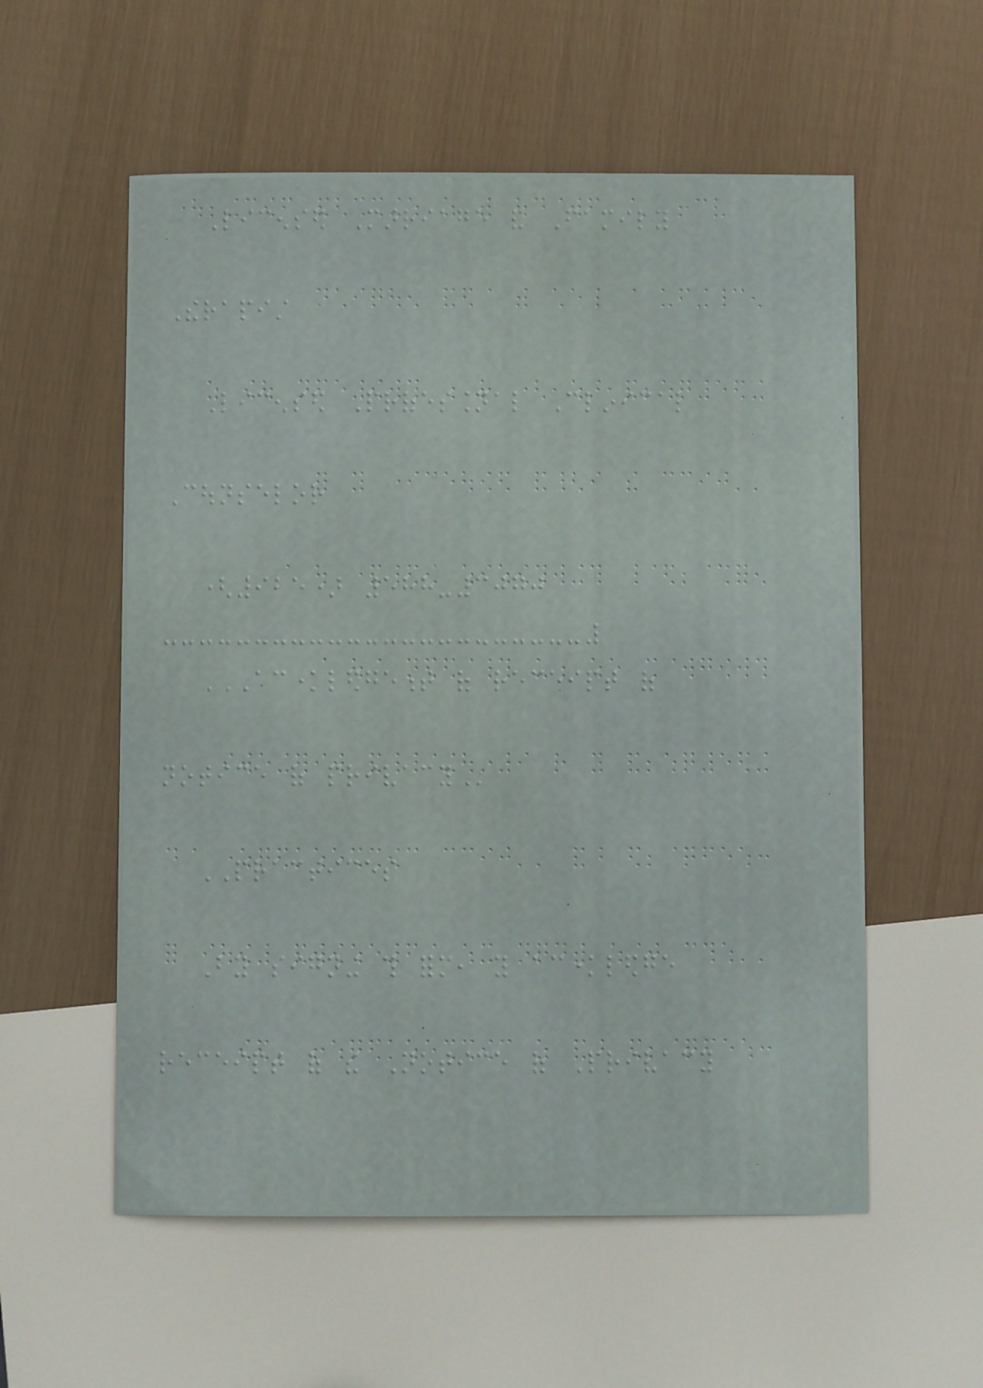Licensed Marriage and Family
Therapist
Licensed Professional Clinical
Counselor
(925) 588-3070
ACKNOWLEDGEMENT OF RECEIPT OF
NOTICE OF PRIVACY
PRACTICES
By signing this form, you acknowledge
receipt of the Notice of Privacy
